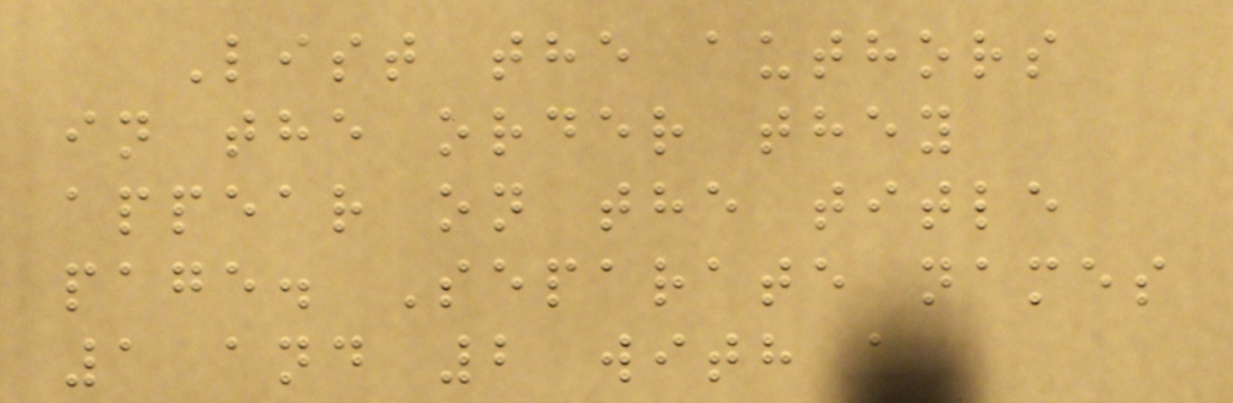List the authors
in the order they
appear on the title
page. Separate names
1 and 2 with a
